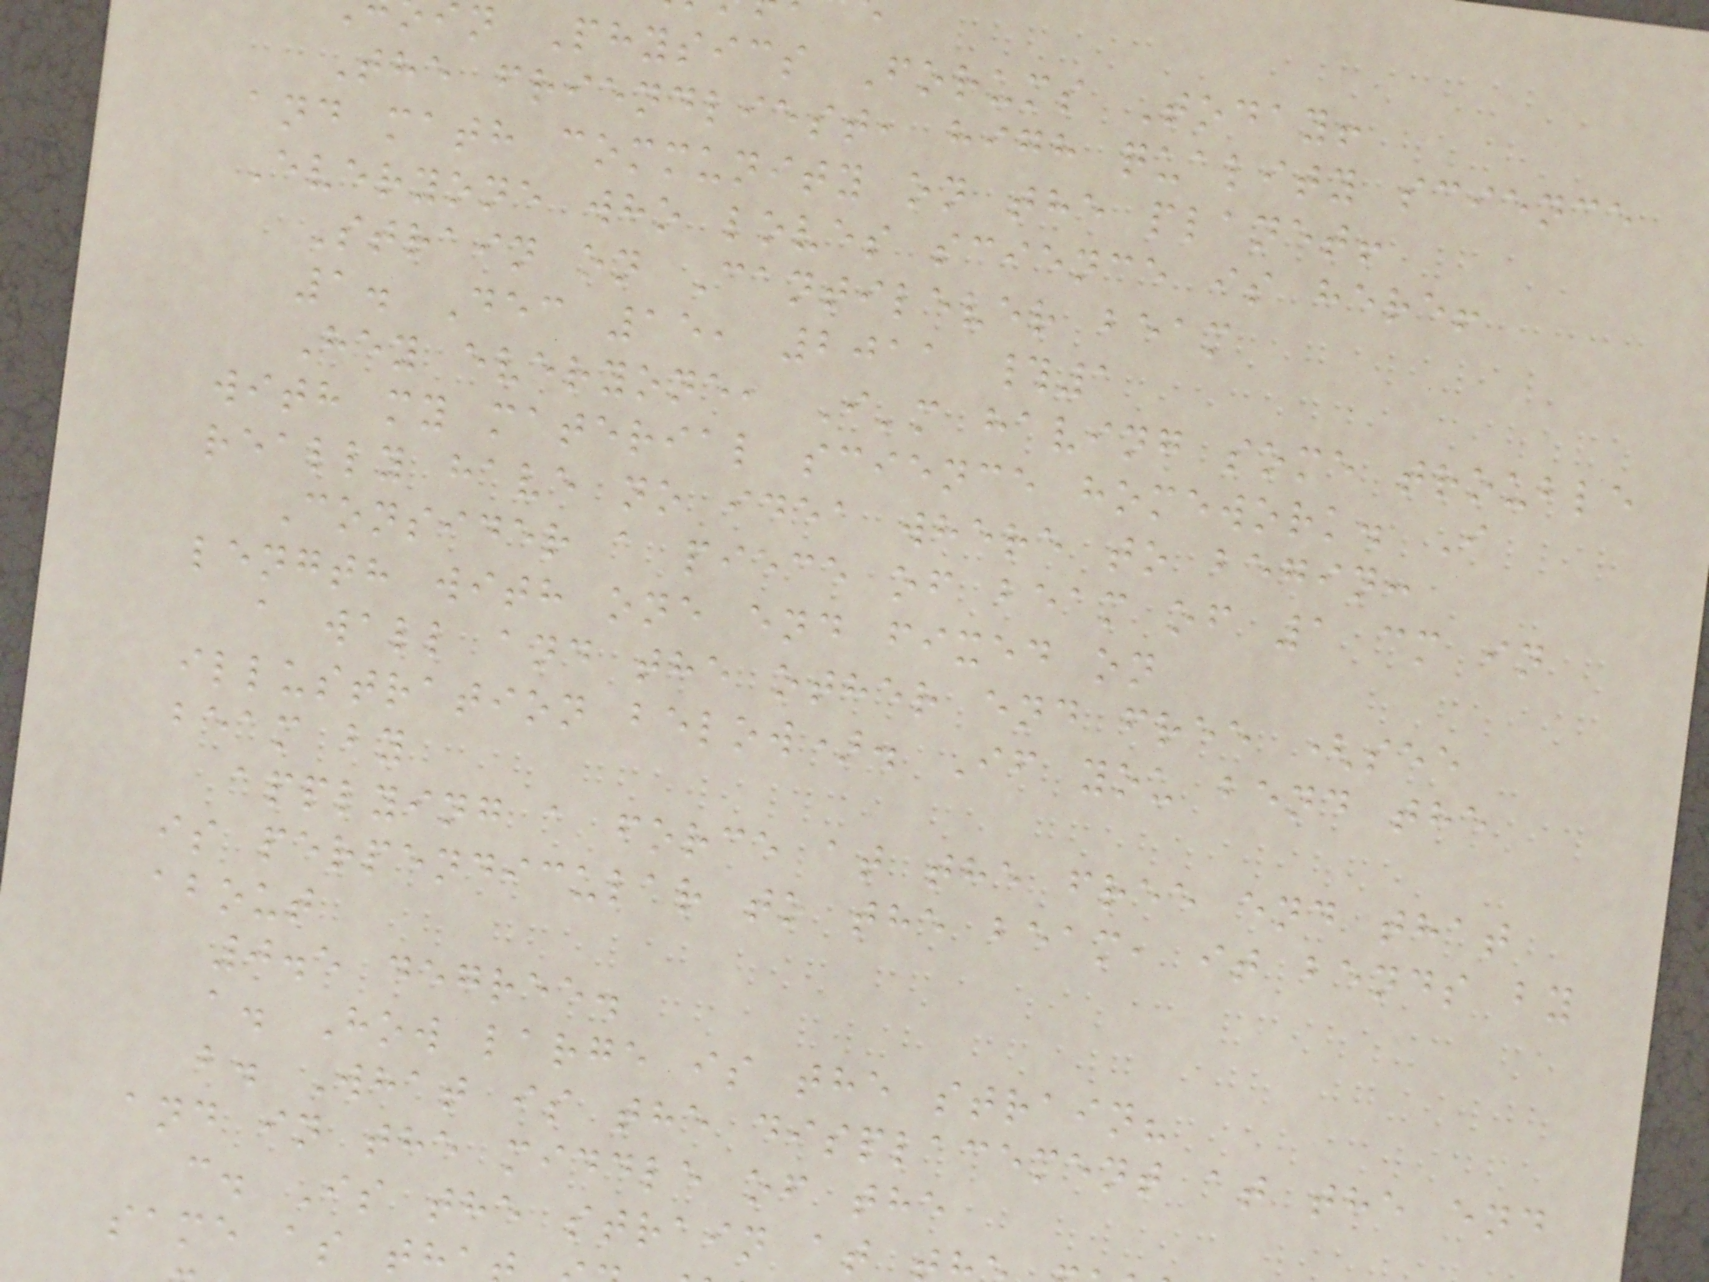n Physics Forums Today!
The friendliest, high quality science
and math community on the planet!
Everyone who loves science is here!
Strain on Cantilever beam
1. Dec 15, 2011 #1
Hey everyone, I'm having some trouble
with my material science homework. I
really have no idea where to begin:
Consider a piece of beam of 1 cm in
length with one end fixed on
a wall and the other end free (see
illustration below). If you bend the
beam by
applying a force at the free end that
is perpendicular to the beam, it bends by
about
0.5 degree.
a. How large is the strain?
b. What is the displacement at the end
and in the middle of the
c. Is the strain at
same as th
